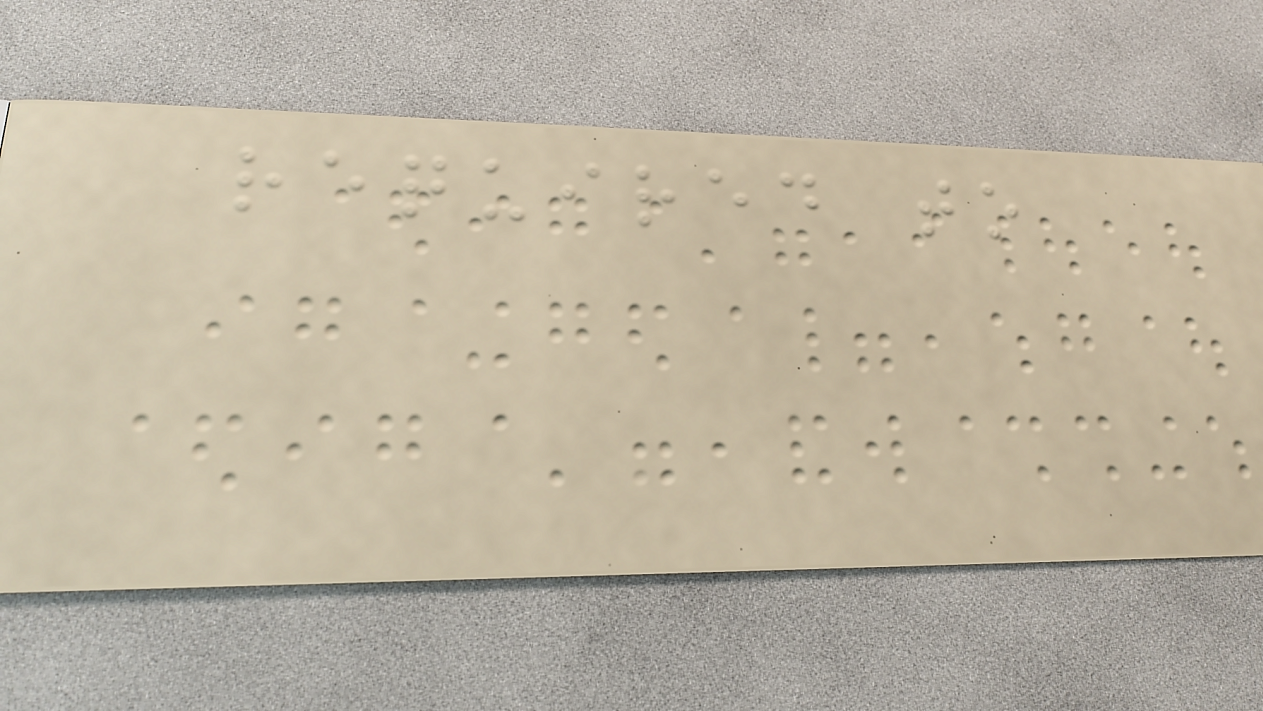required to
